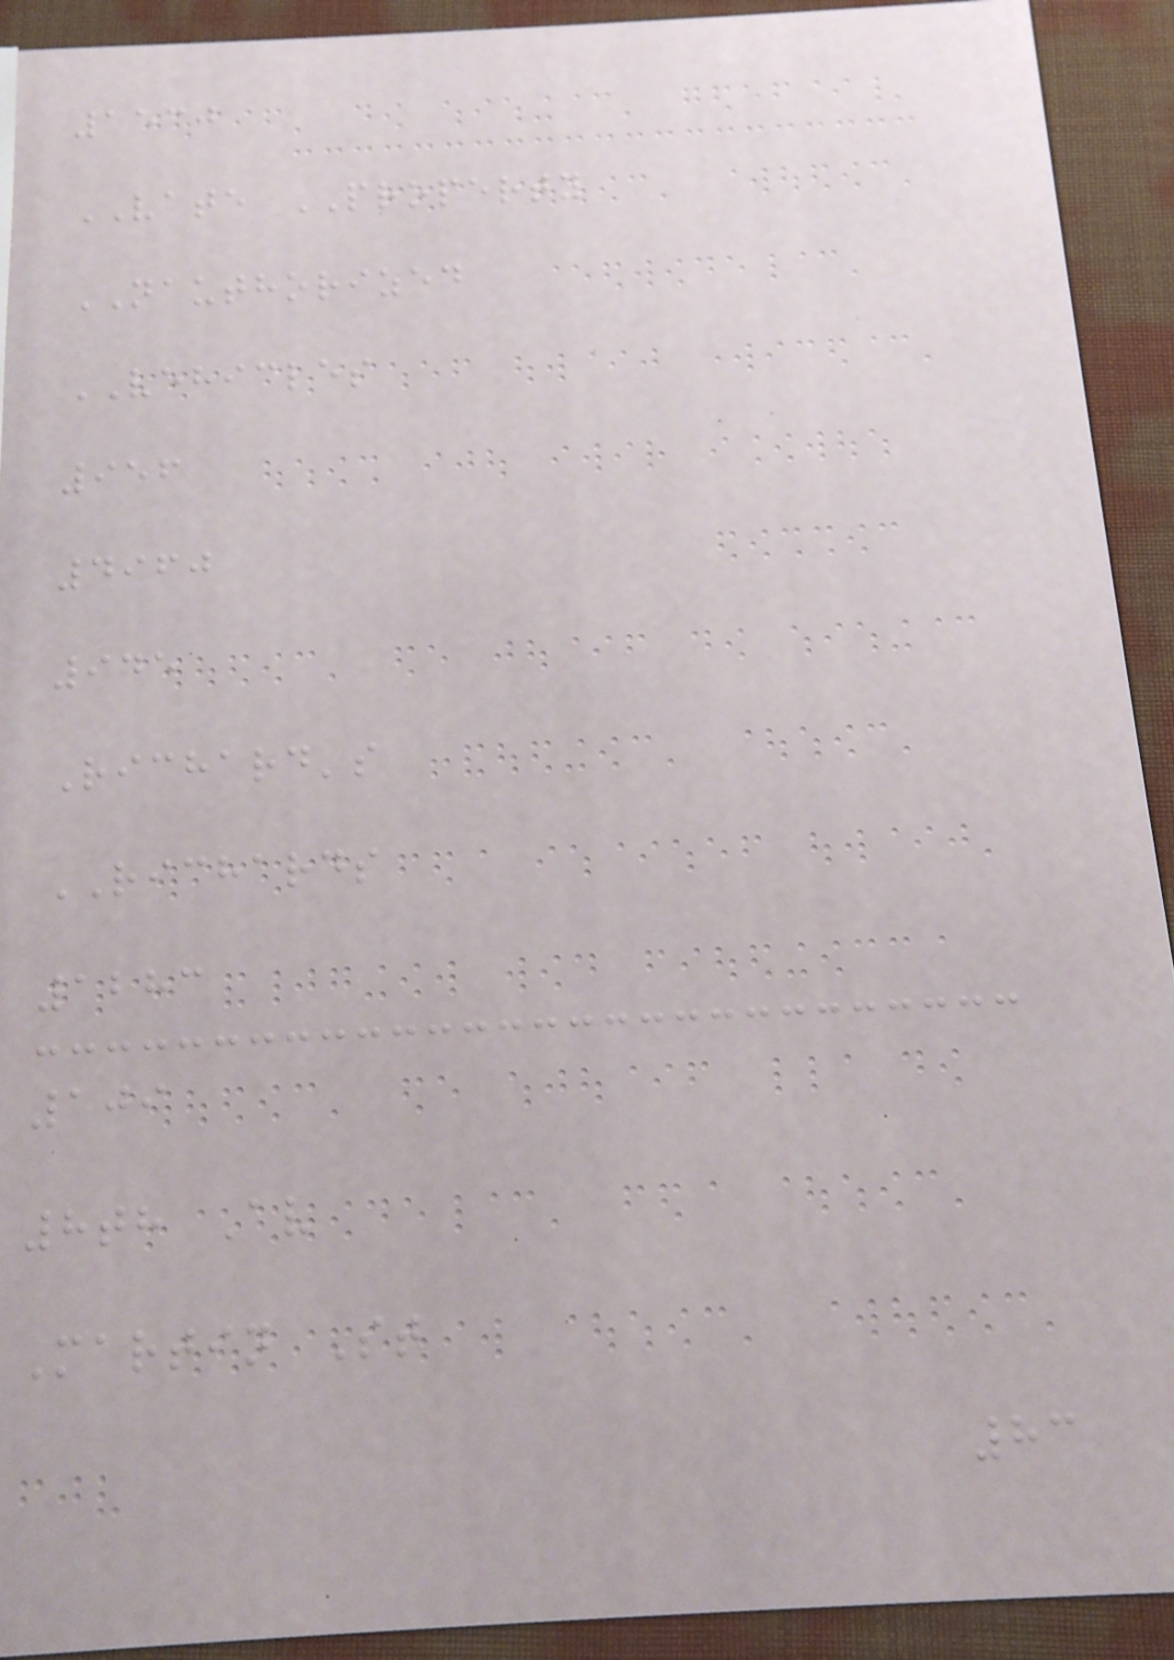1530
VATE PROPERTY
NAUTHORIZED
VEHICLES
956
4960
945
Richard's
RICHARDS
1283
109
8th Av
Martin St
83
